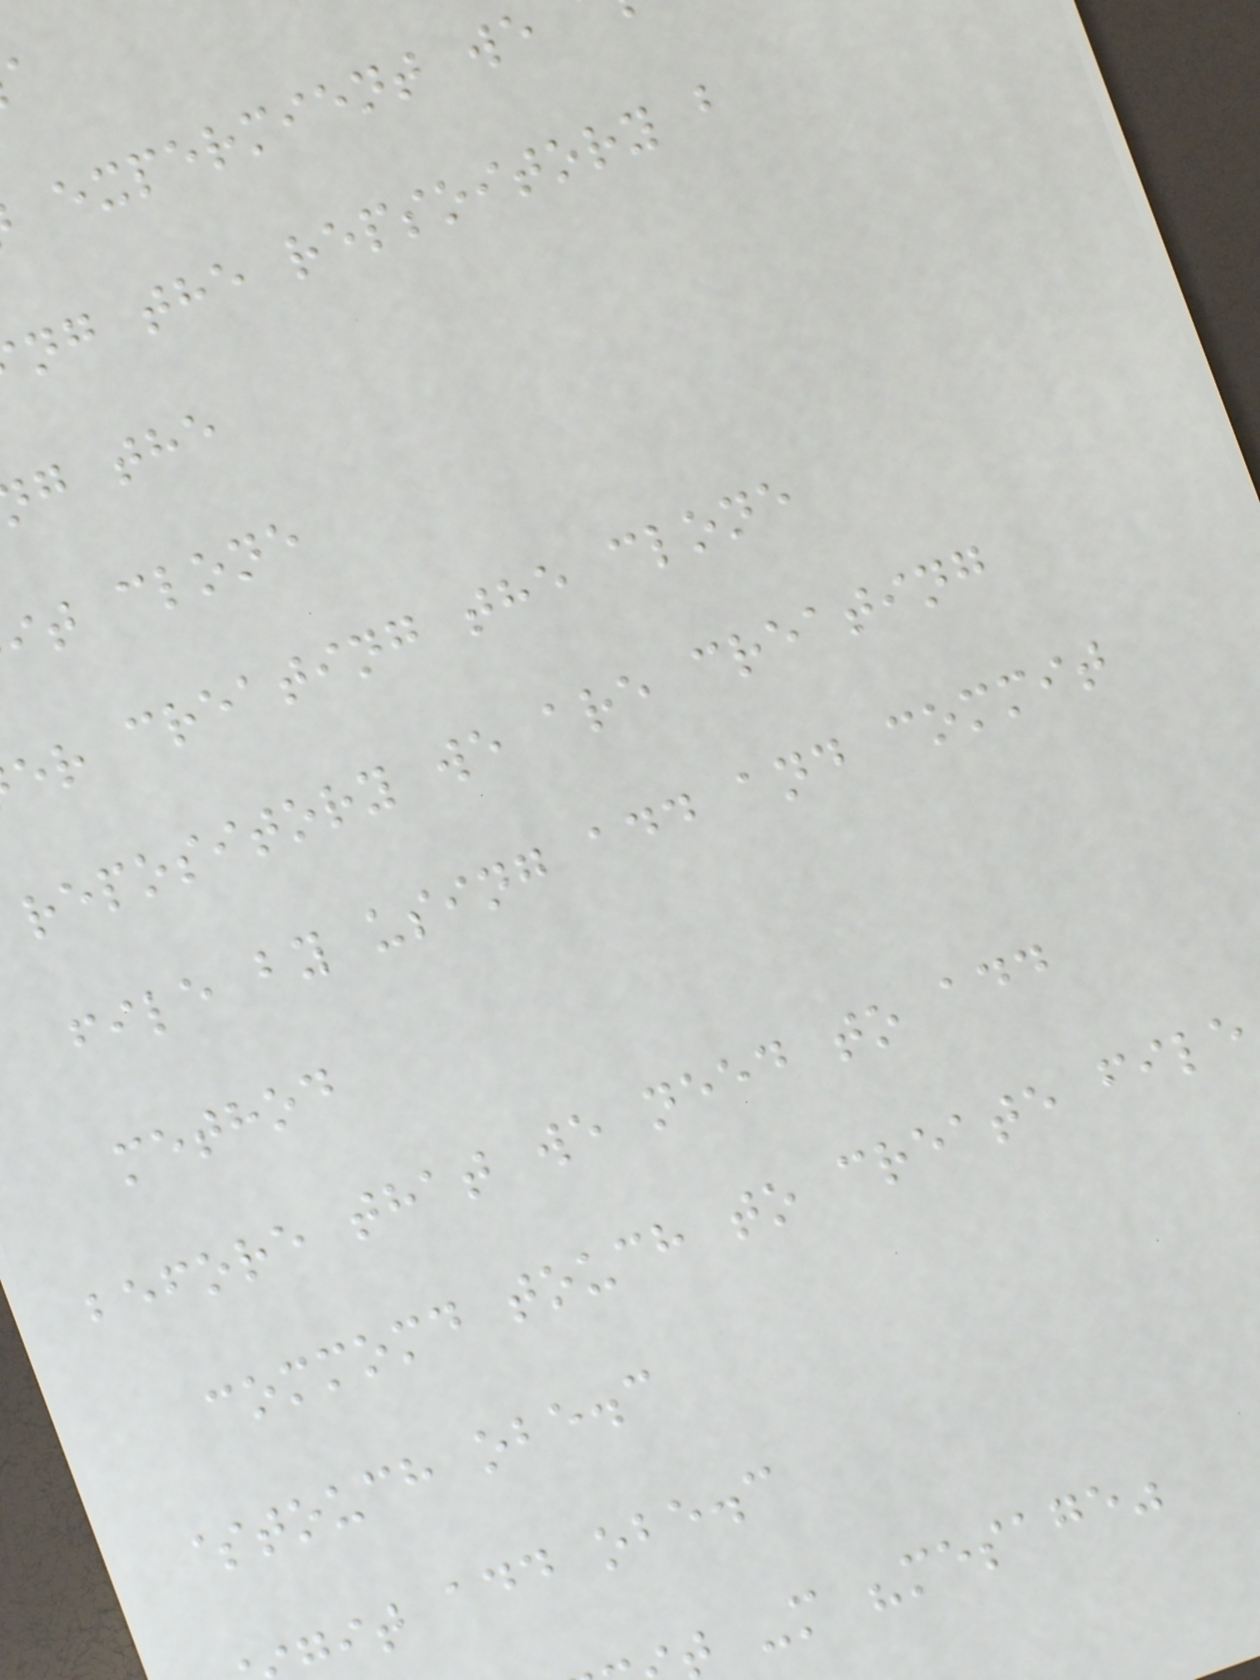expermient we
ng the repsoitory b
g the
it clone
er creating the clone
repository we are creating
file by using add and commit
method
before that we need to add
commomd touch to create file
$touch obe.c
it add obe.c
-m "mesage"
